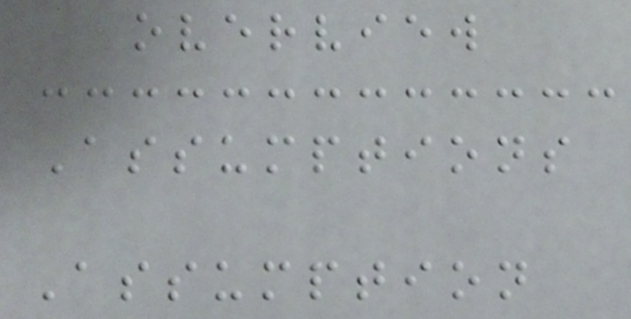overview
Assumptions
Assumption
